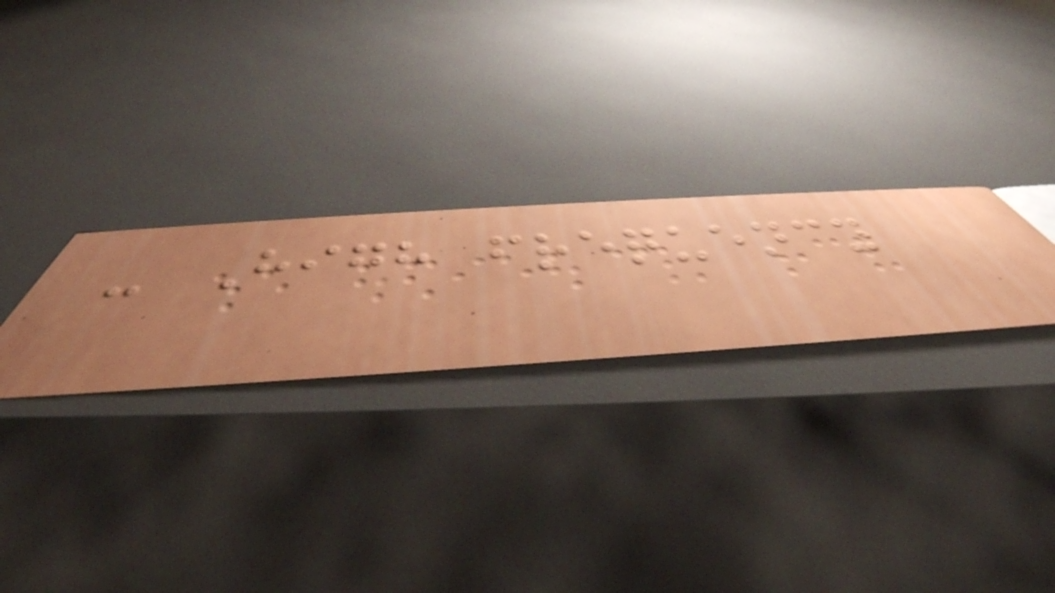- High frequency
